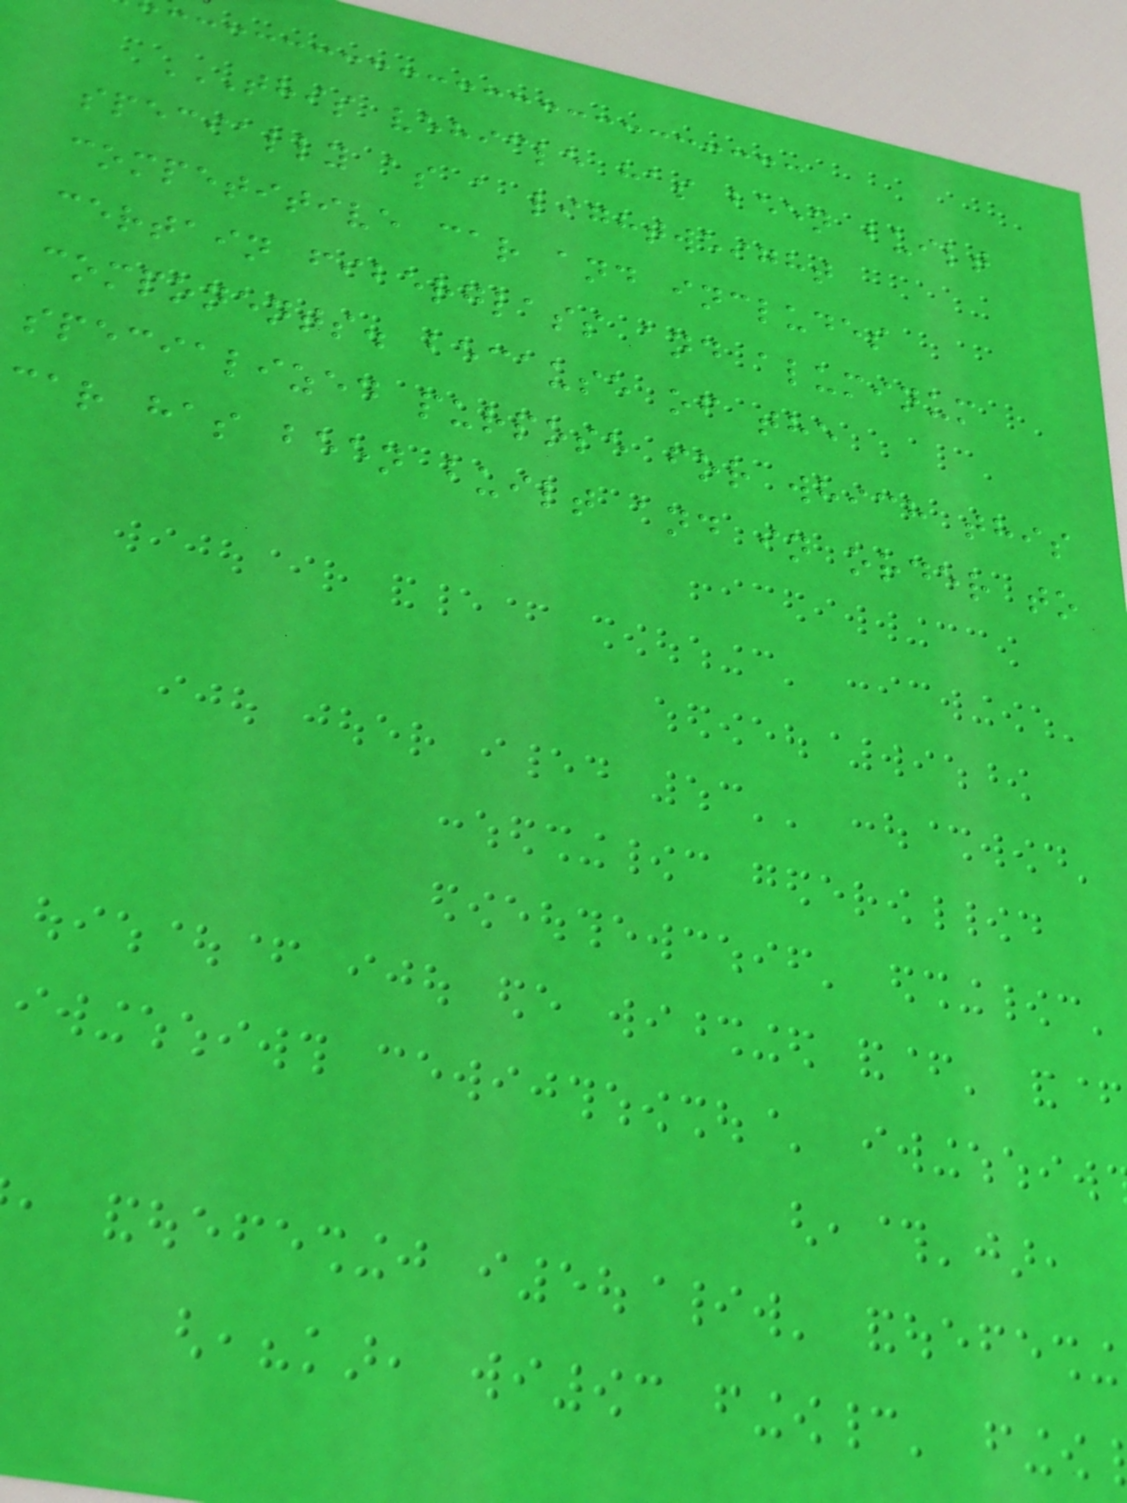THIS VEHICLE HAS BEEN BUILT
specially as a lightweight
competitive car and includes
certain fiberglass and aluminum
components. because of the
specialized purpose for which this
car has been built and in order to
